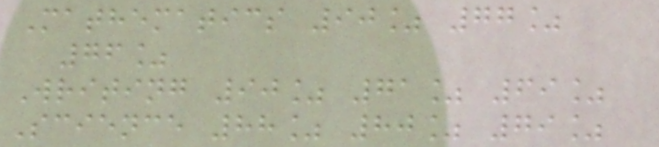Mathematics 90% 77%
76%
Writing 90% 71% 69%
Science 88% 80% 79%
